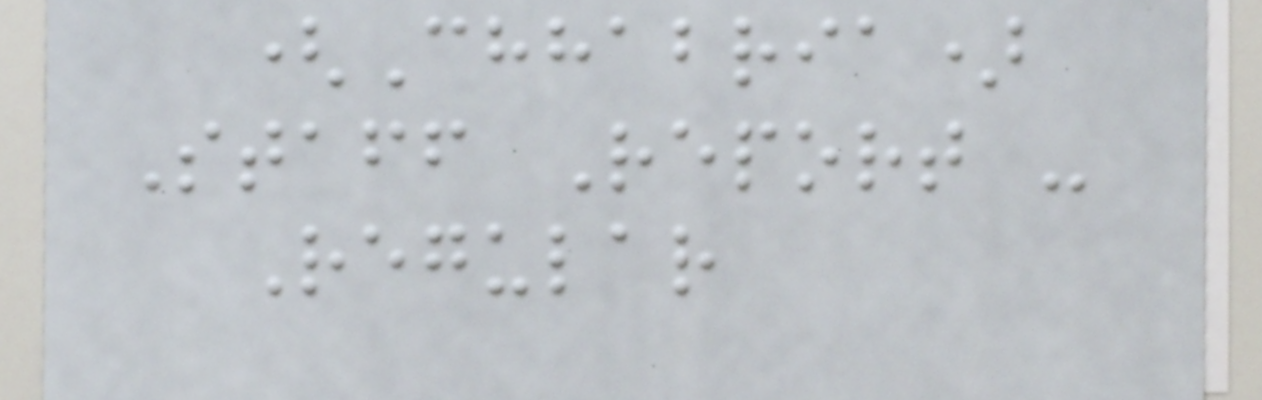(Chhabria)
Staff Report -
Regular
